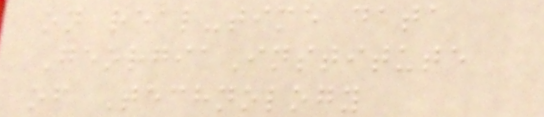on real-time data
GeorgiaInstitute
of Technology
